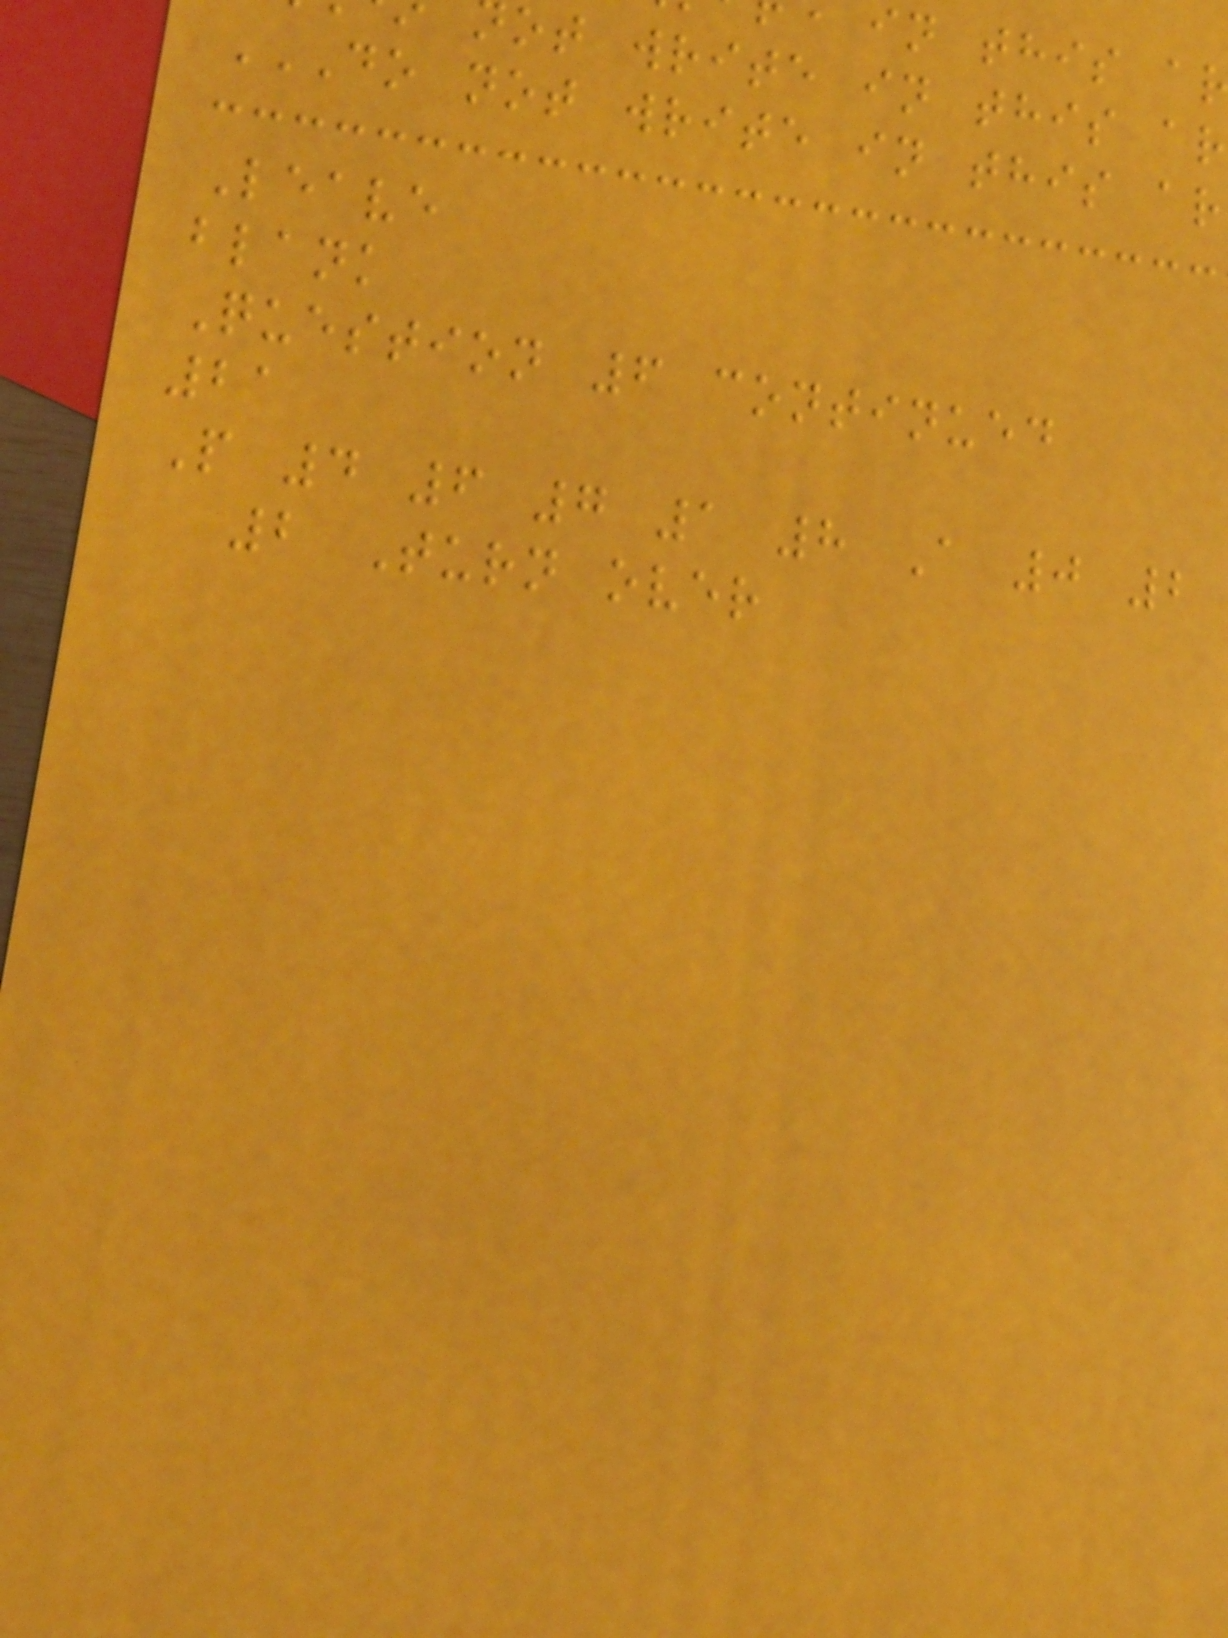ot write in this
Leave
blank
Question 6 continued
21
P 4 6 7 1 8 A 0 2
2 Turn over
